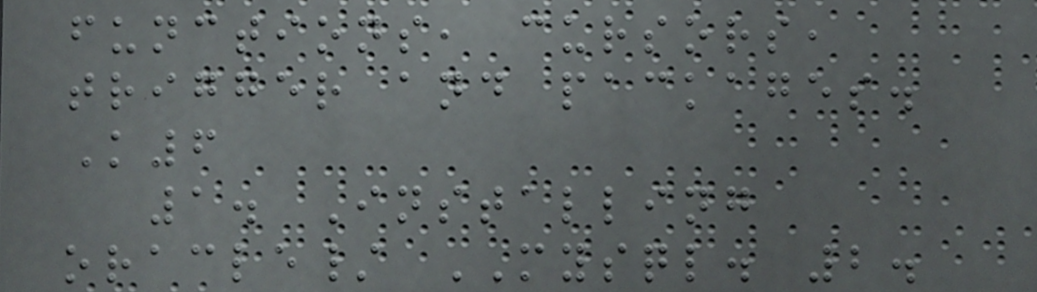functions, cursors,
trigger and packages.
K6
1. Installing
oracle/ MYSQL. 2.
